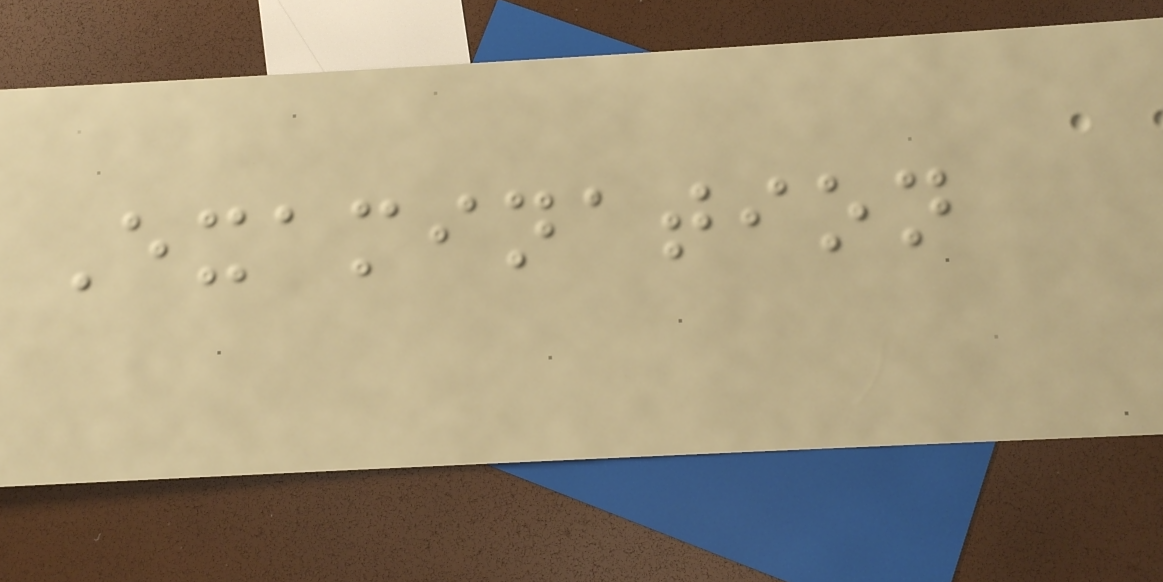Examination
